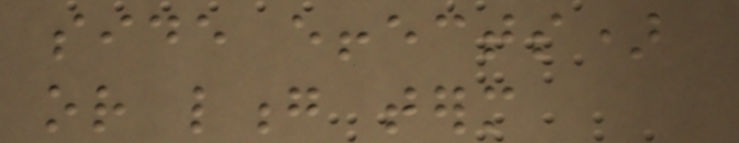side effects)
or long term
